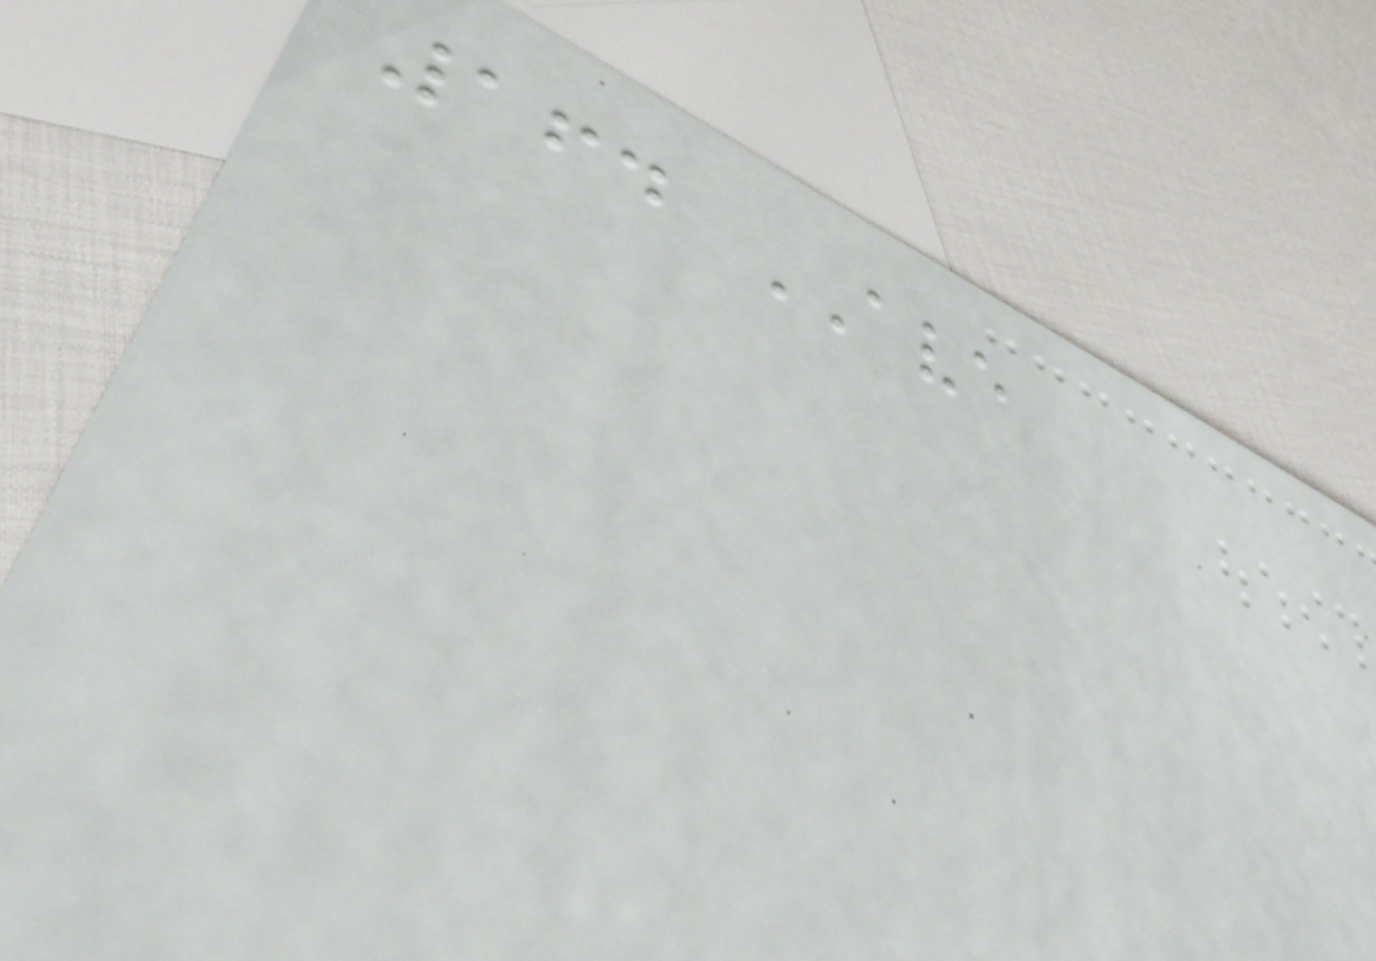164 AVE
